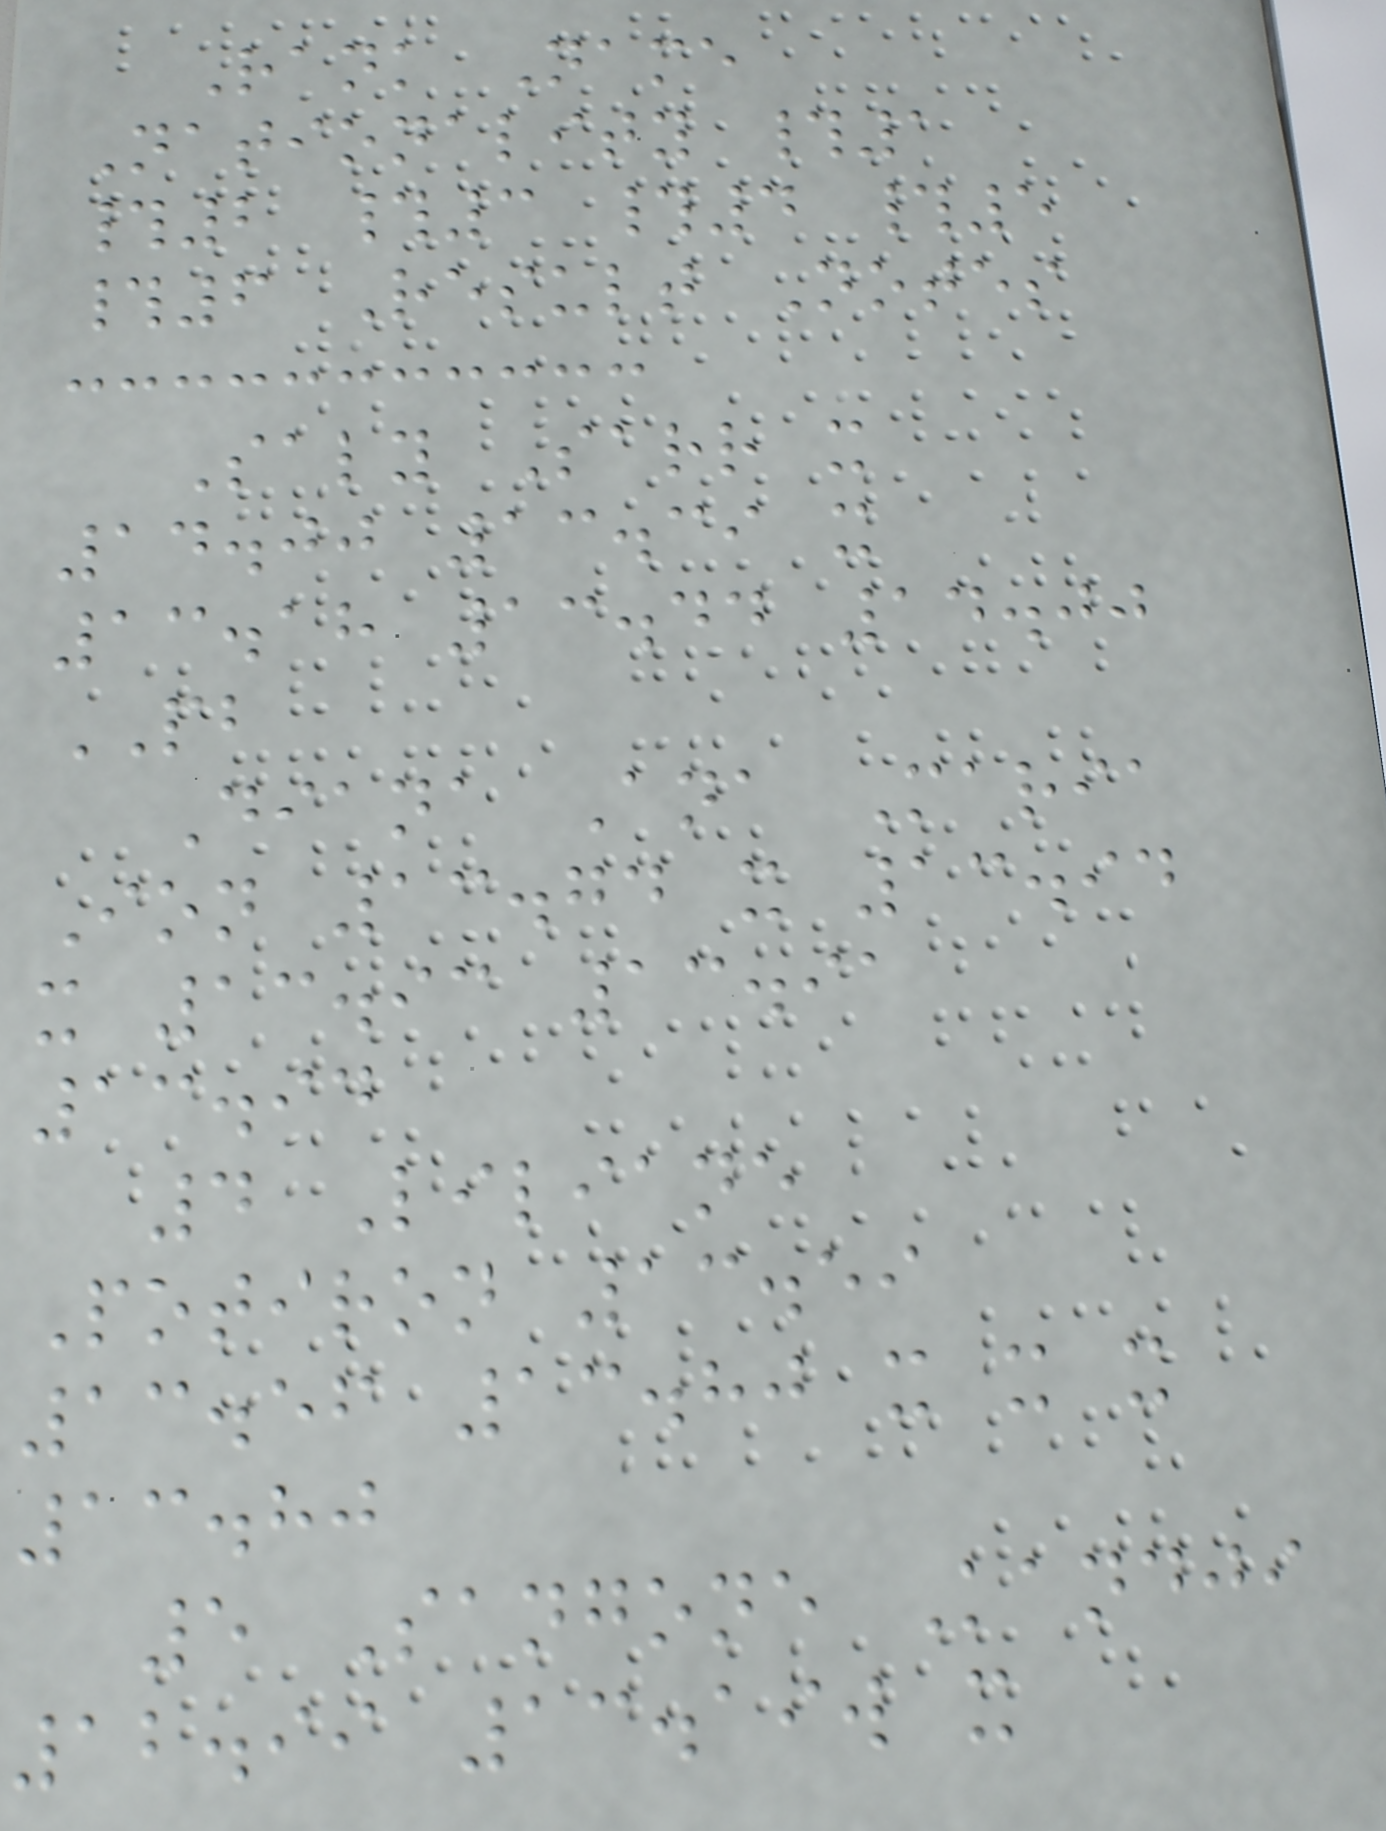Rank Name
Nationality #1
#2 #3 #4 #5
#6 Result Notes
Saly Sarr x
14.00 13.39 x
13.18 13.44 14.00
PB
Diana Ana Maria
Ion 13.74 x 13.94
x 13.93 13.91
13.94
4 Liliane
Potiron 13.59
13.56 13.80 x x x
13.80
5 Sangone Kandji
12.99 13.19w x
